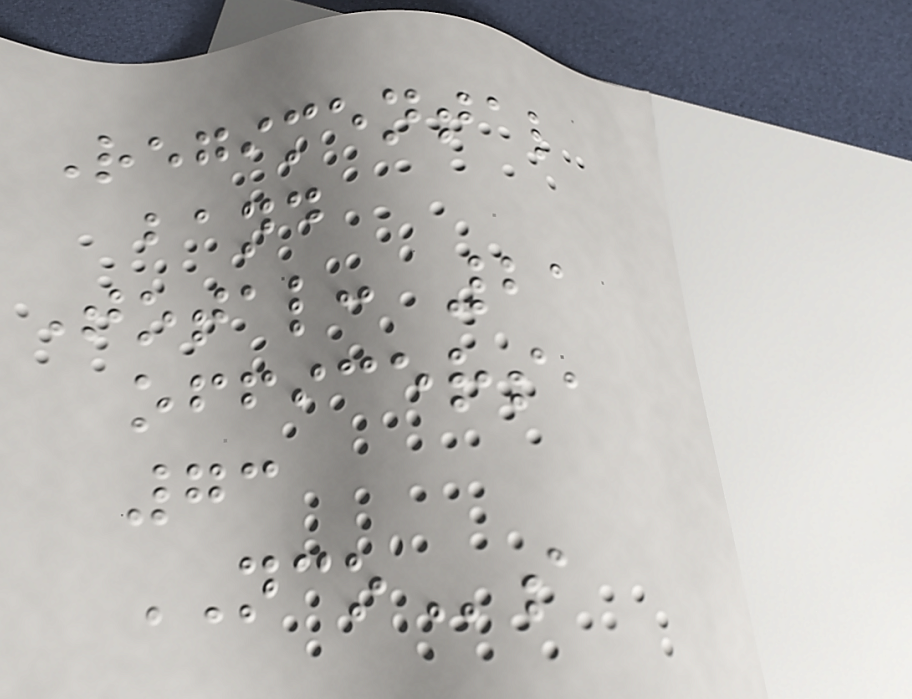Regimental
band
Total: 21
officers,
73
NCOs
